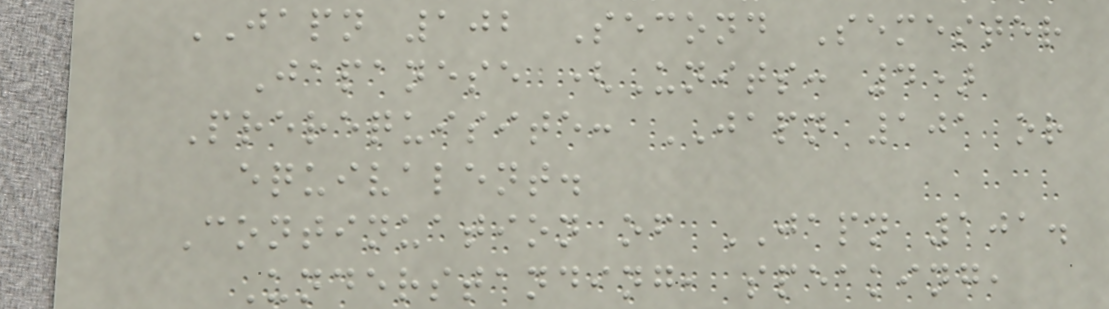JAPN 102 Second Semester
Japanese (Units: 4)
Prerequisite: JAPN 101 or
equivalent.
Continuation of JAPN 101.
Understanding, speaking,
